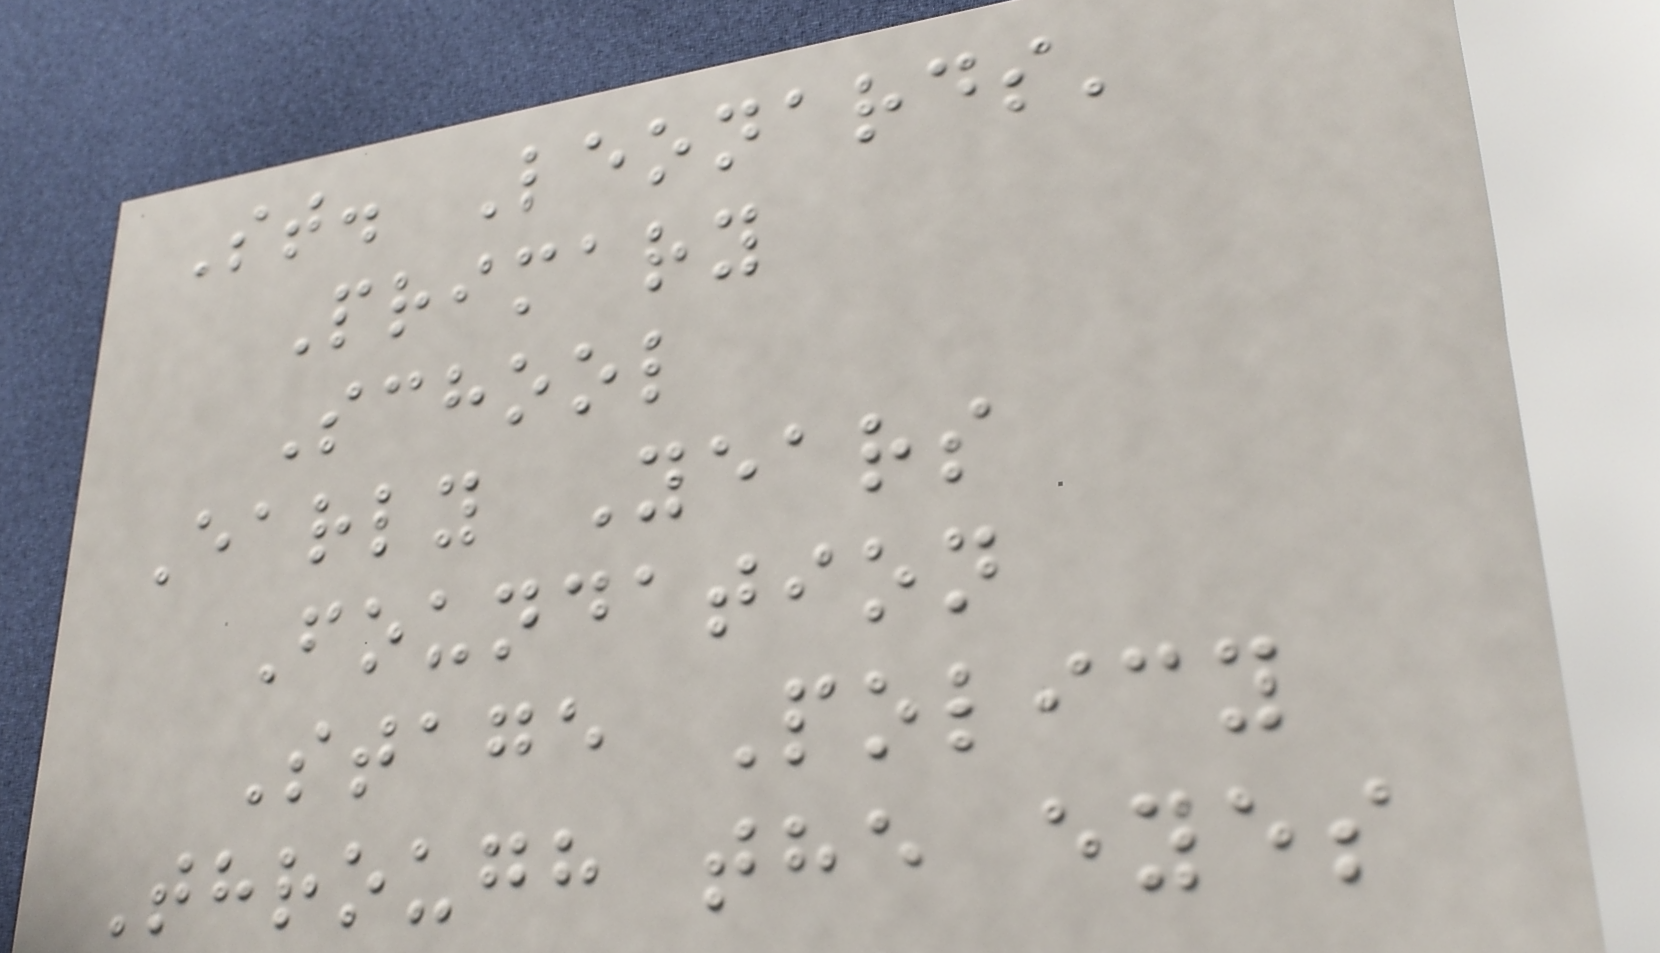St. Leonards'
Primary
School
Early Years
Foundation
Stage Policy
Through the eyes
